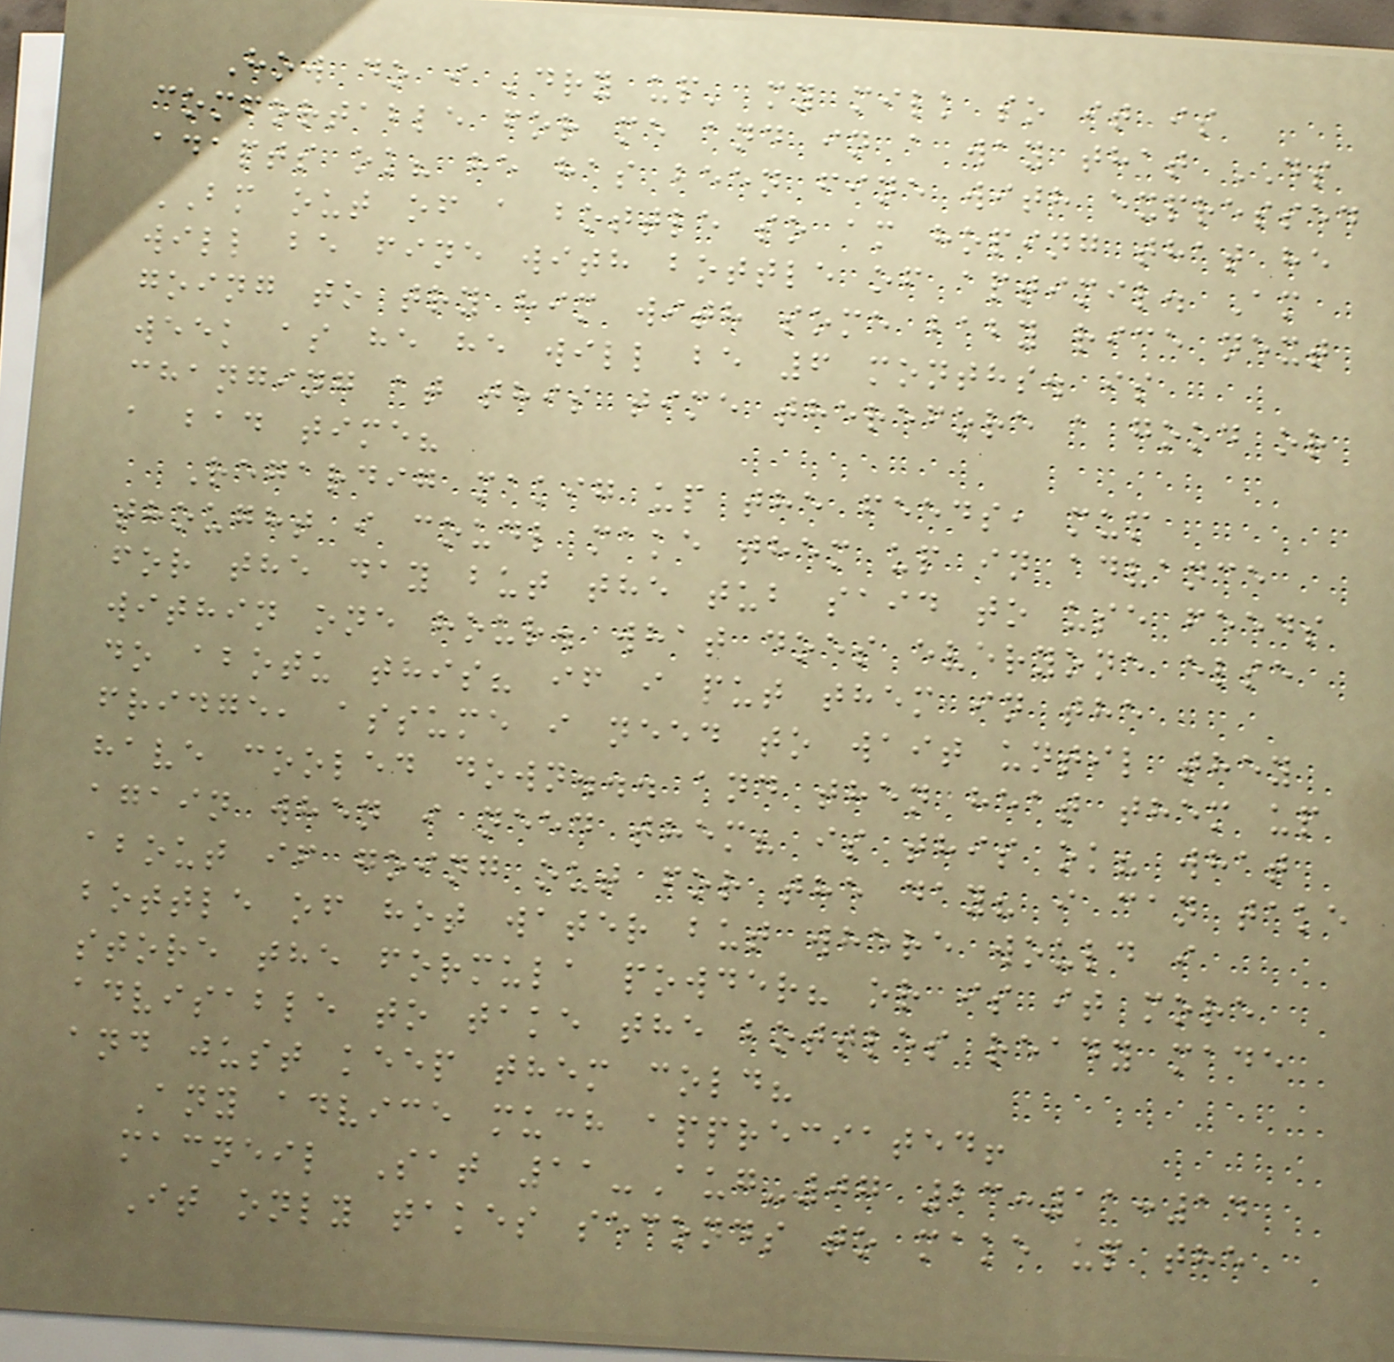How do i 'dry up' my milk so it is
comfortable for me and in a way that DS
adapts ok? he has been fine with expressed
BM out of a bottle so am hoping that he
will be fine with bottle of aptimil. Am
going to try him with some baby rice next
week as he he will be 6 months. is
changing at this time therefore a good or
a bad time?
Regardig makig up the feeds, mum
thought i coudl make them up in advance
for the day but the tub said to use feeds
within one hour. what does everyone else
do abotu this? if i put them in the
fridge, assume i need to wait until they
have cooled down... and then heat them up
again when i need them? is this ok? what
about if going out for the day? i can take
bottle of hot water but where would i
store the formula powder? or is it more
advisable to take the bottles ready made
and just keep them cold?
Any advice much appreciated!
macneil Sat 11-Aug-07 23:11:14
It only takes seconds to make up the
